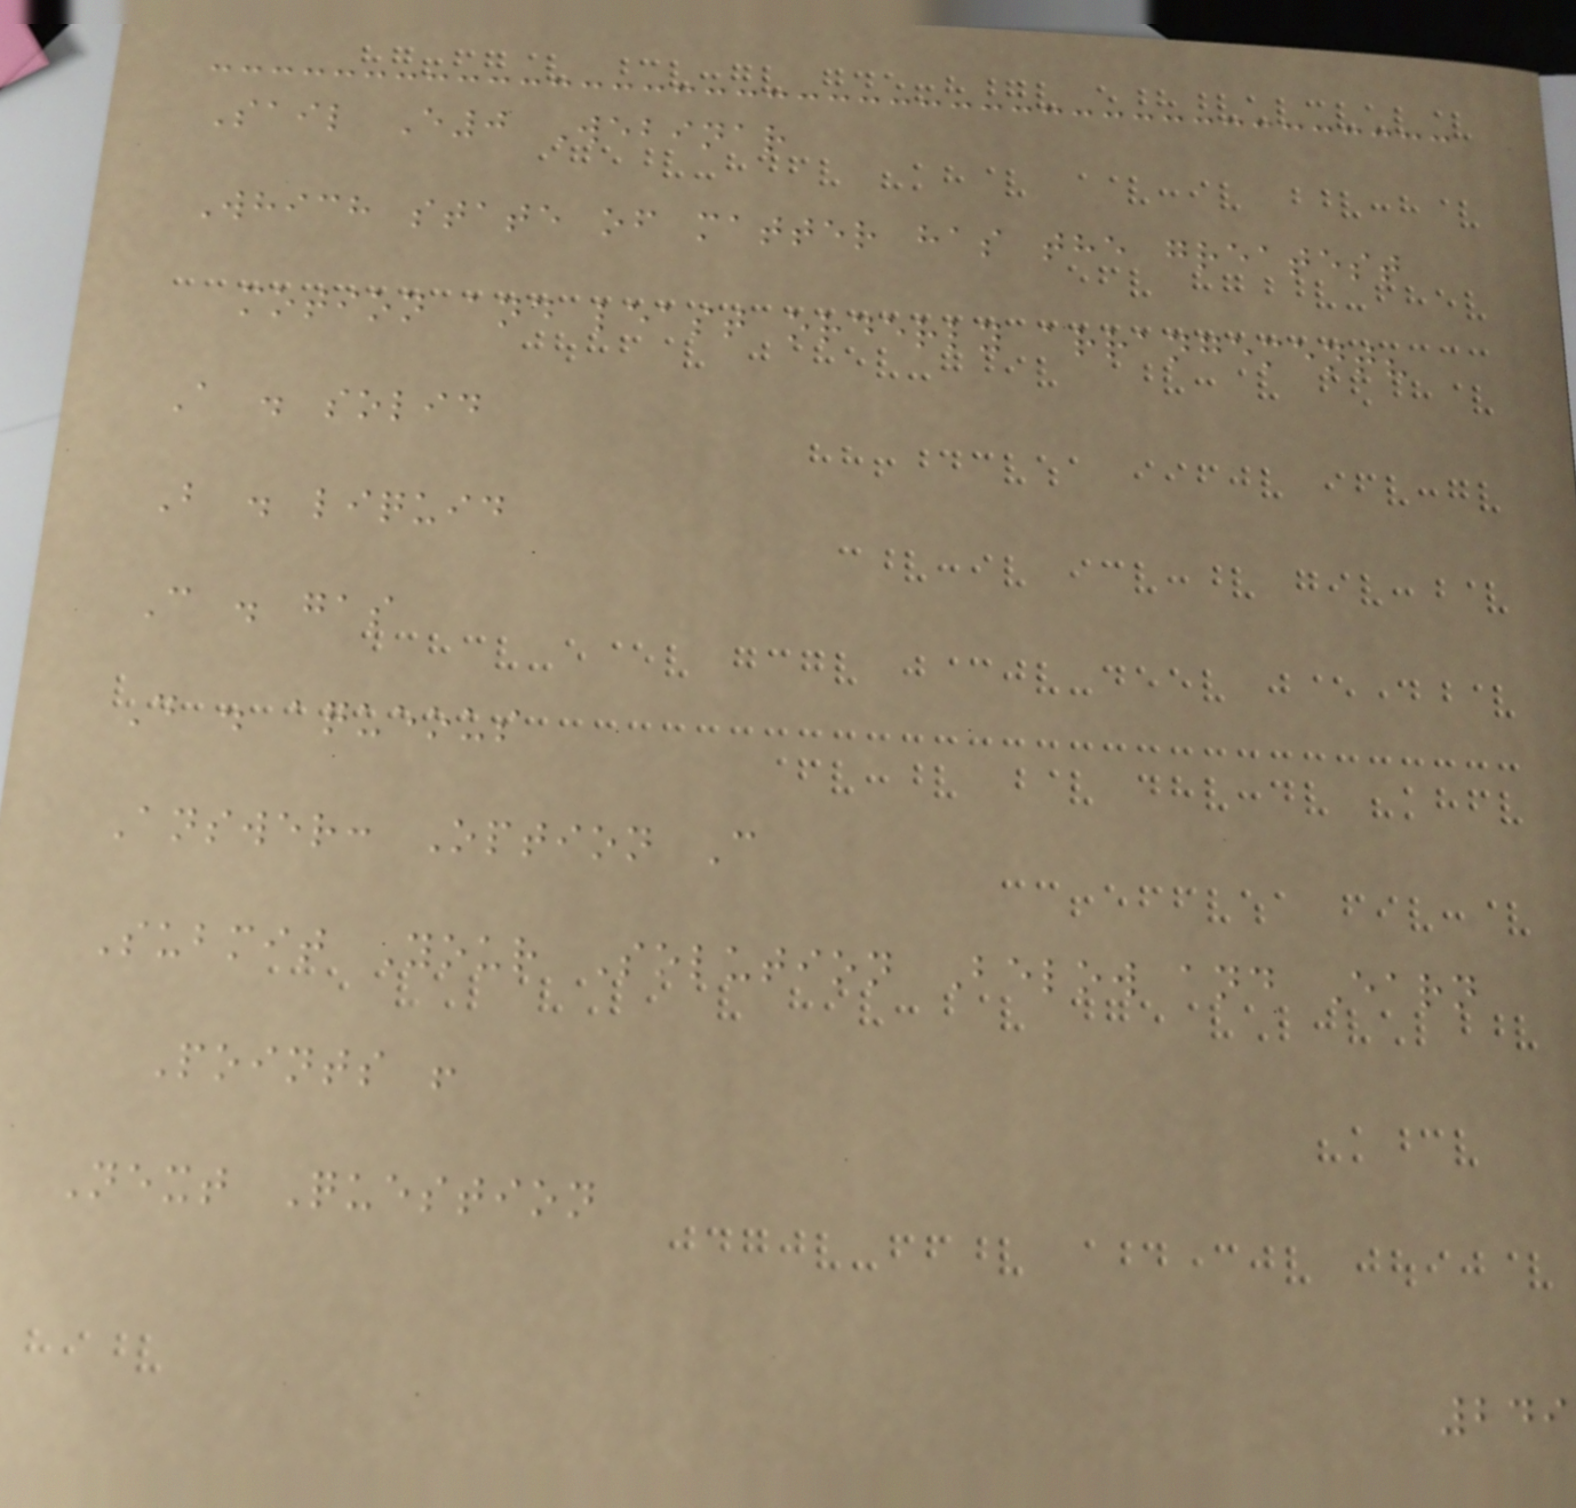Sail E0 Webinar
Which state of matter has the greatest
motion and least orderly arrangement?
A . solid
B . liquid
C . gas
D . aqueous
Answer: Option C
Submit Your Solution Below and Earn
Points !
Next Question
249
